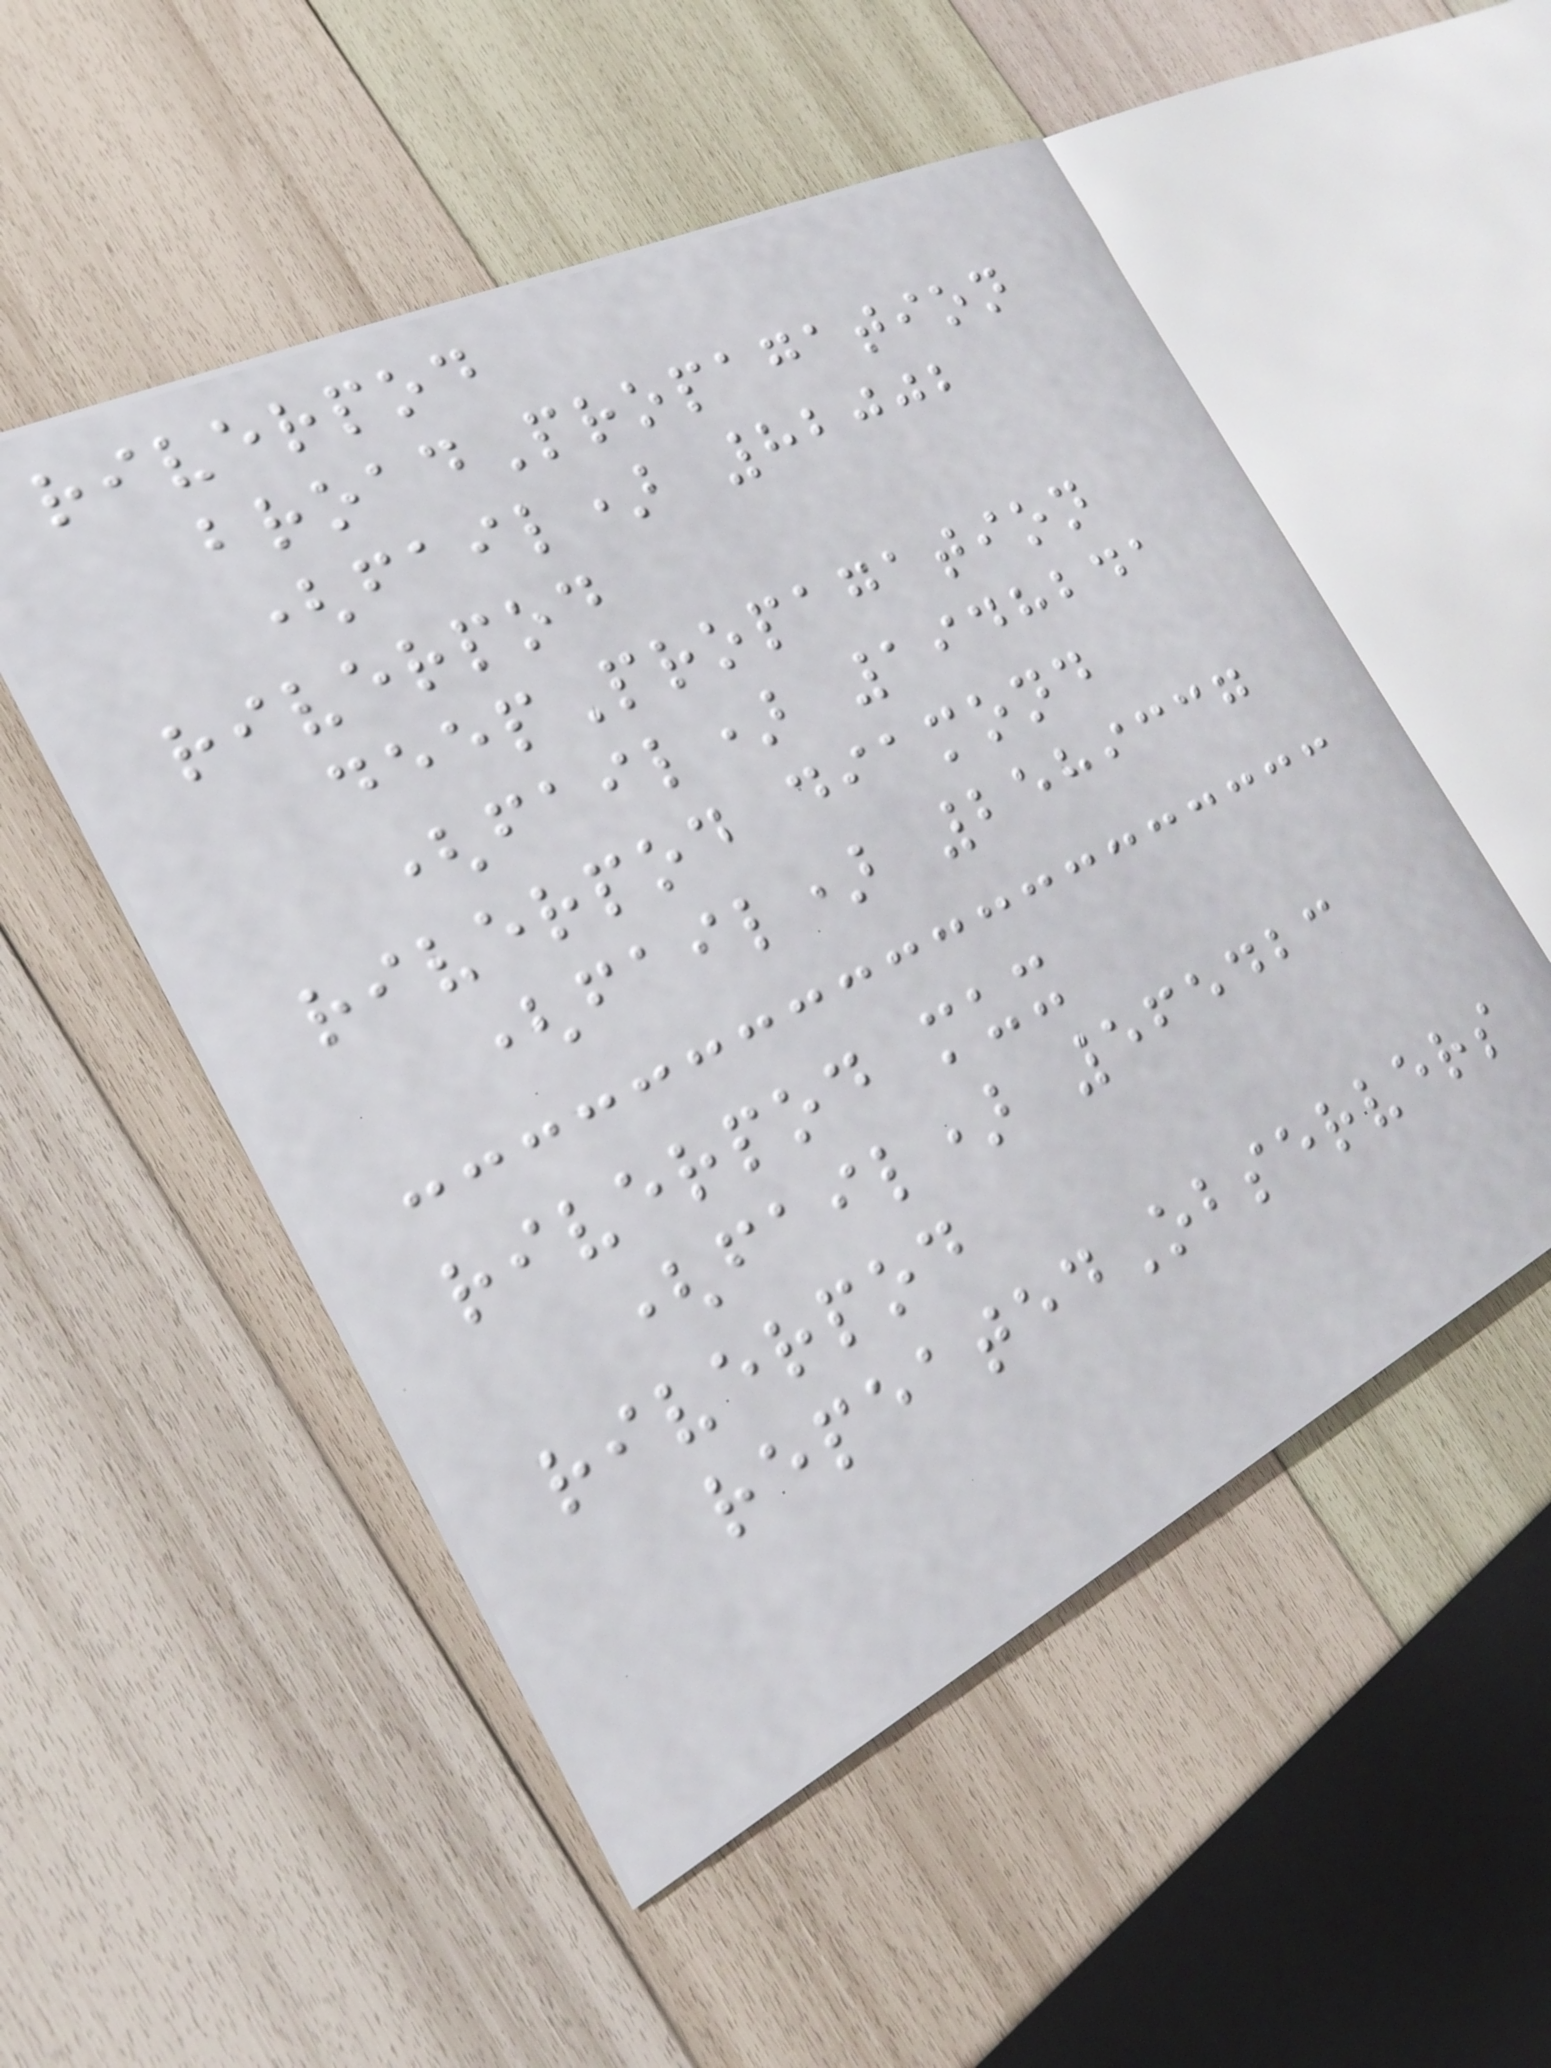riverpod
broadPropagation
(fail) 82002
riverpod
deepPropagation
(fail) 1948241
riverpod diamond
(fail) 2589337
riverpod mux
(fail) 565423
riverpod
repeatedObservers
